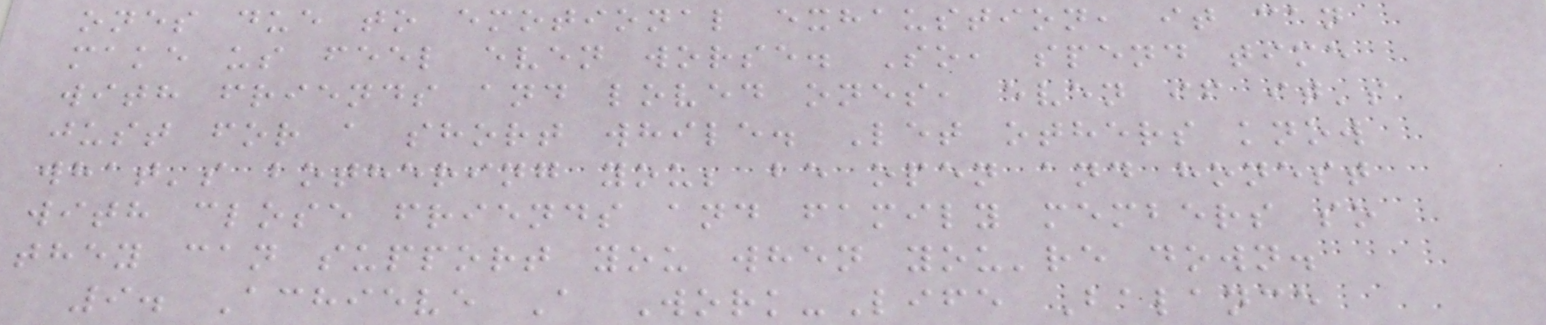ones due to emotional exhaustion, it can
make us feel even worse. So, spend time
with friends and loved ones, even if it's
just for a short while. Let others know
what's bothering you; be open and honest
with close friends and family members so
they can support you when you're down.
9. Achieve A Work-Life Balance
